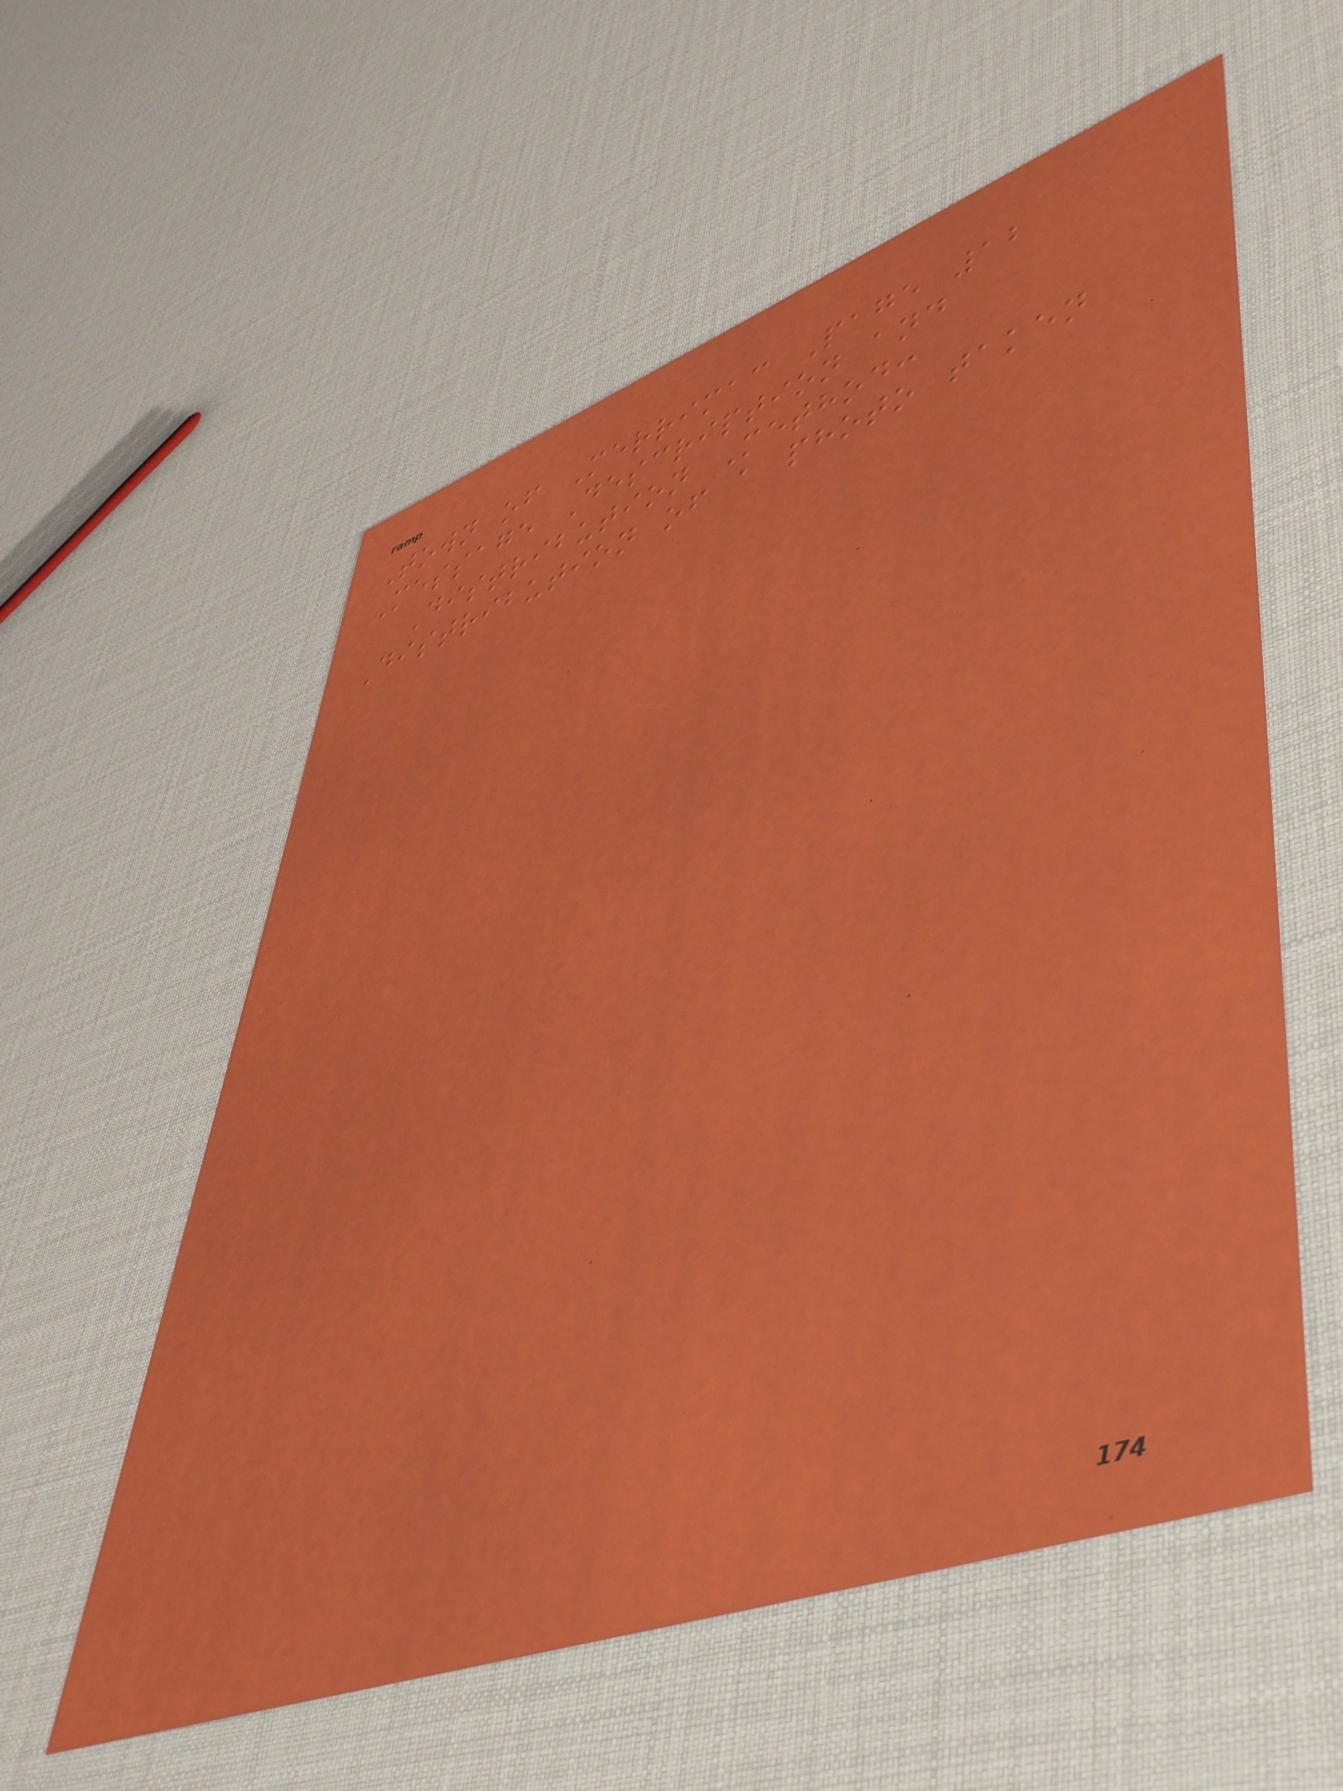Town of Merrimac Page 12
Message Description and
Distribution Method:
Distribution of a photo taken
